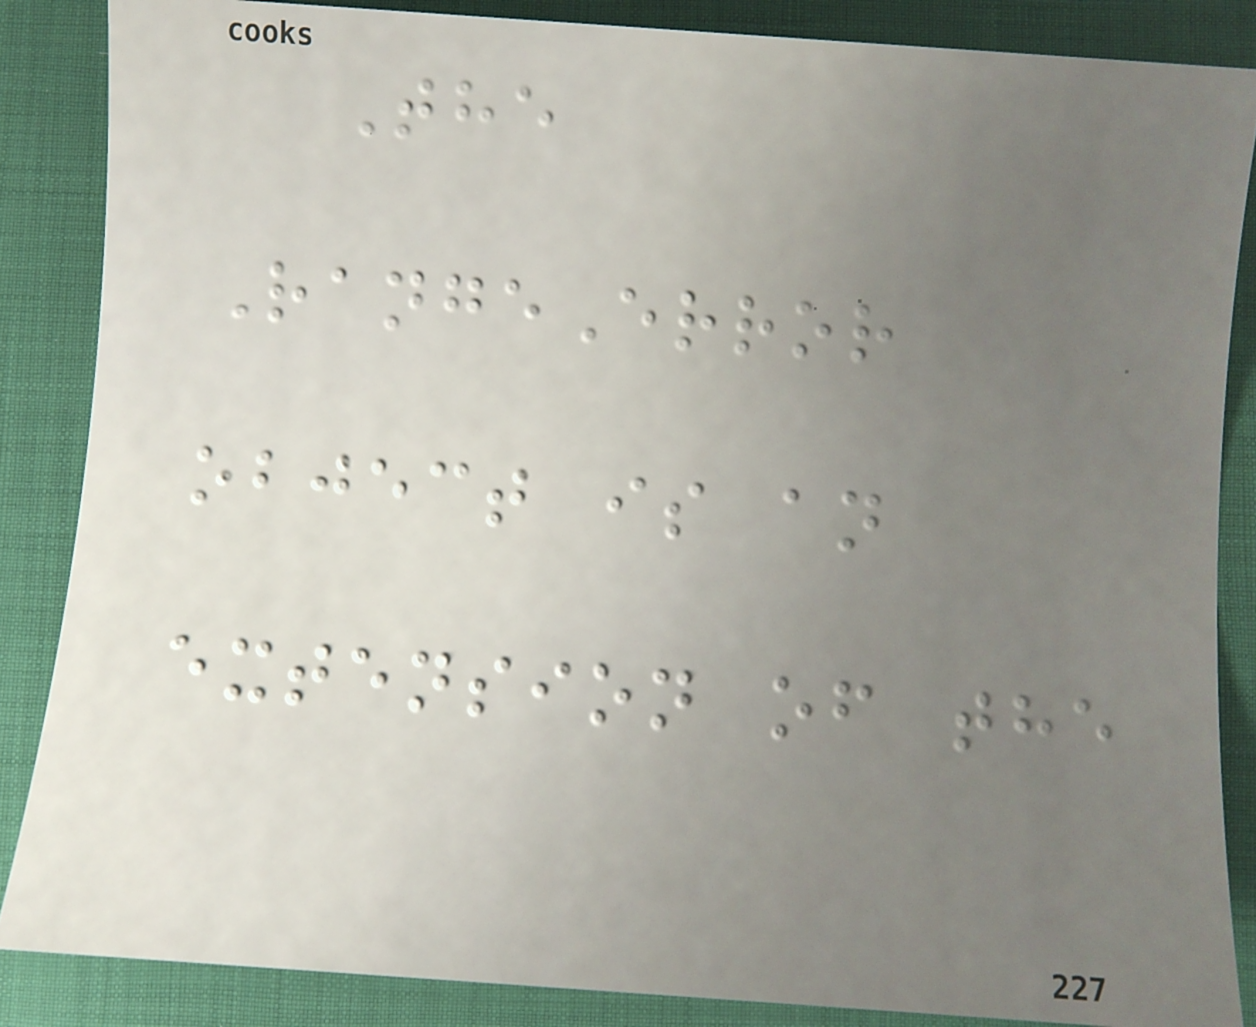The
RangeError
object is an
extension of the
